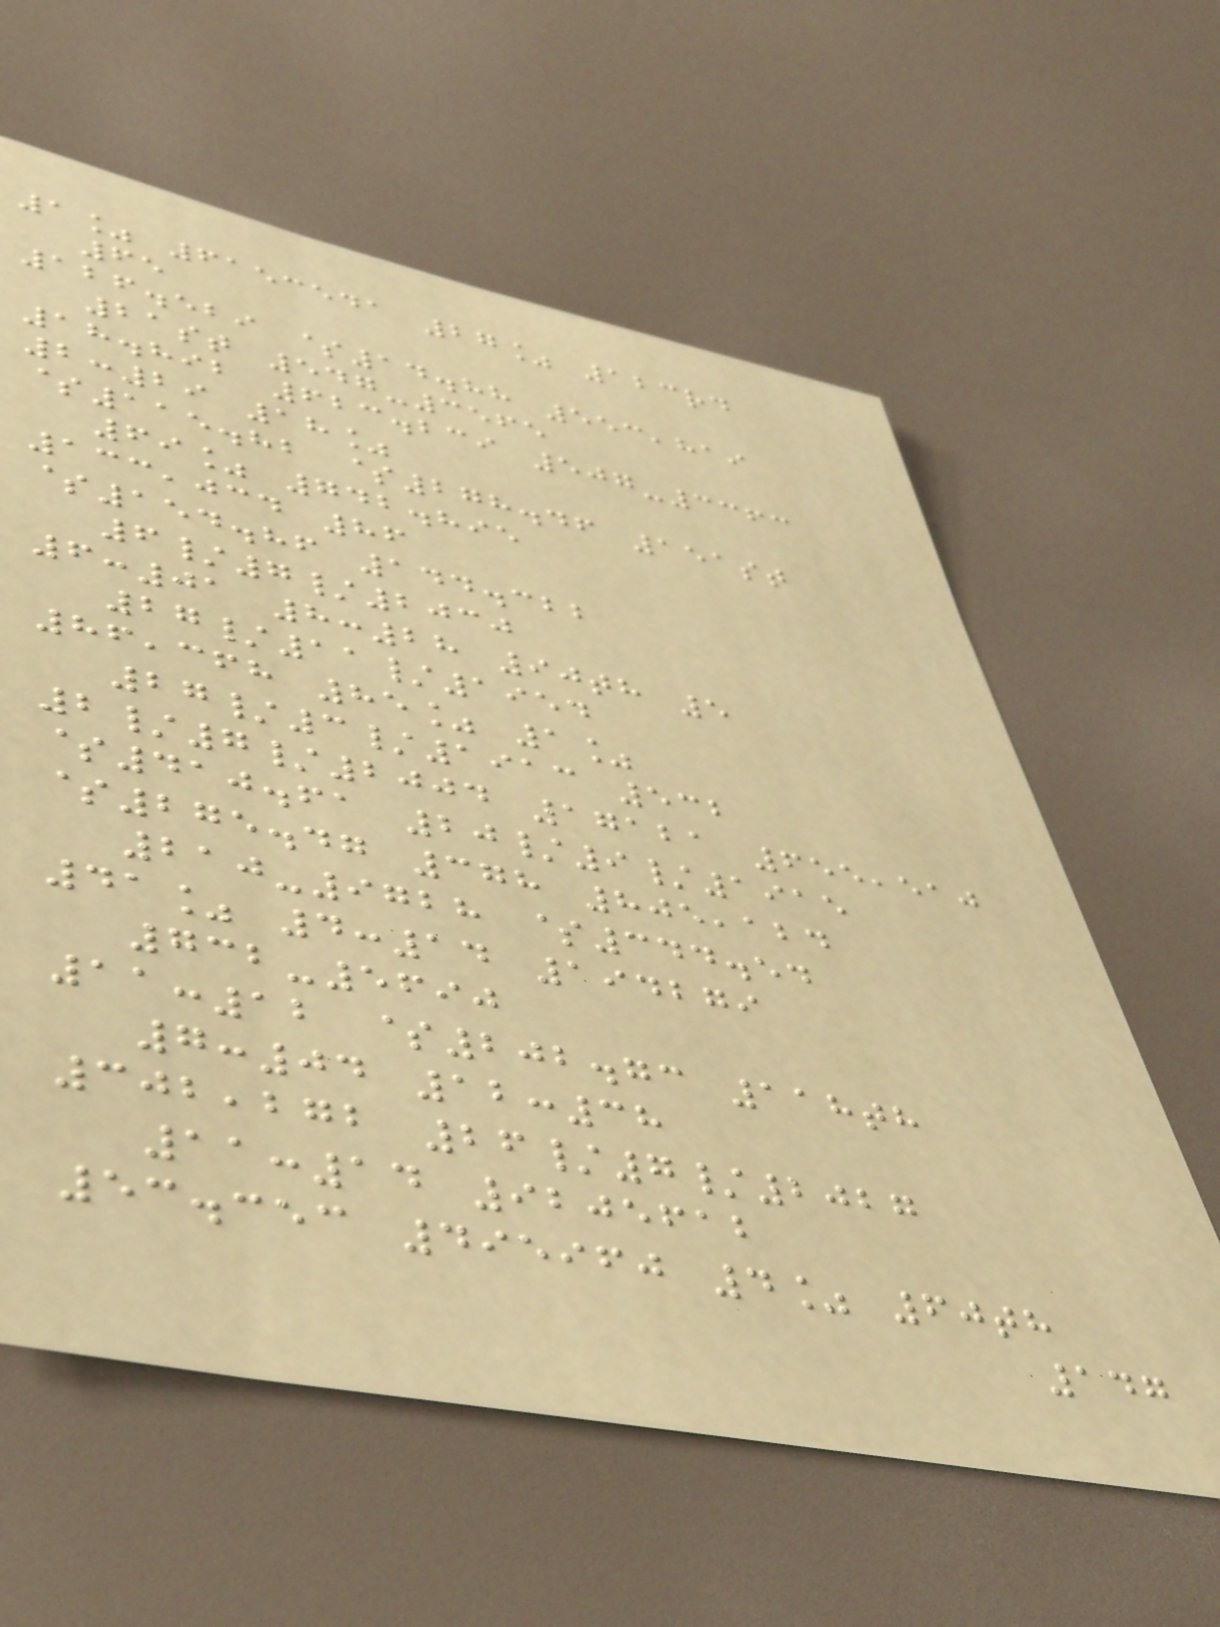1% 6153541 27% 123rd
65
126.529 $14.88 553,819
21st 547-3565
18.892 623.239 507-3363
2:29 18%
$115.82 $278.46 151st
69% 742.895
133,034 86
$154.86 144.322
6/7/2030
6:01 8:28 90th 5
27/11/1954
86,368 85% 1%
27/3/1913 532
2/7/2004 17121 655,510
$410.61 20/9/1915
$275.47 378 805,124
210-9728 $344.54
41% 4:14 194279
732-5690
11:12 $202.73 118th
7:04 12:38
302,272 26/7/2027
11:14 9205612
53.353 495960 4% 60th
147
